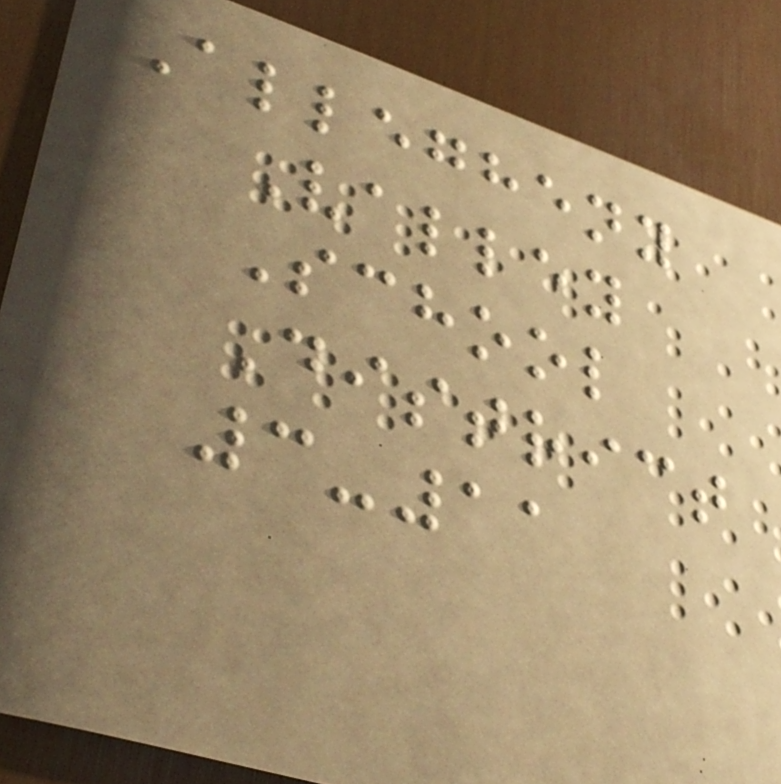Allegheny
Valley
School
District
3-11
